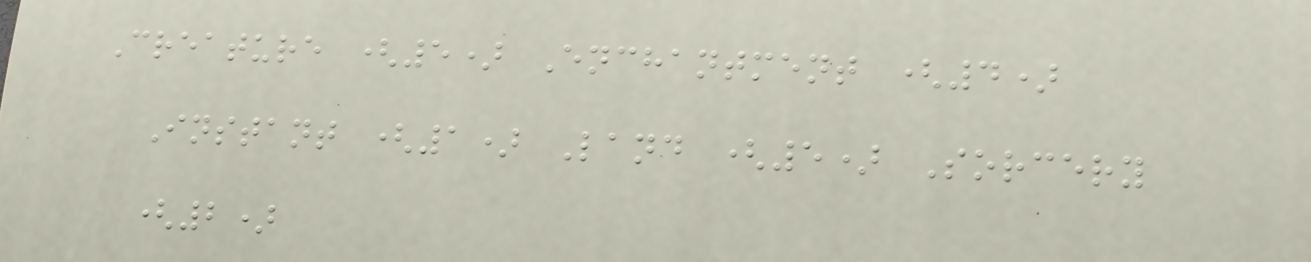Creature (5) Enchantment (4)
Instant (1) Land (5) Sorcery
(2)
